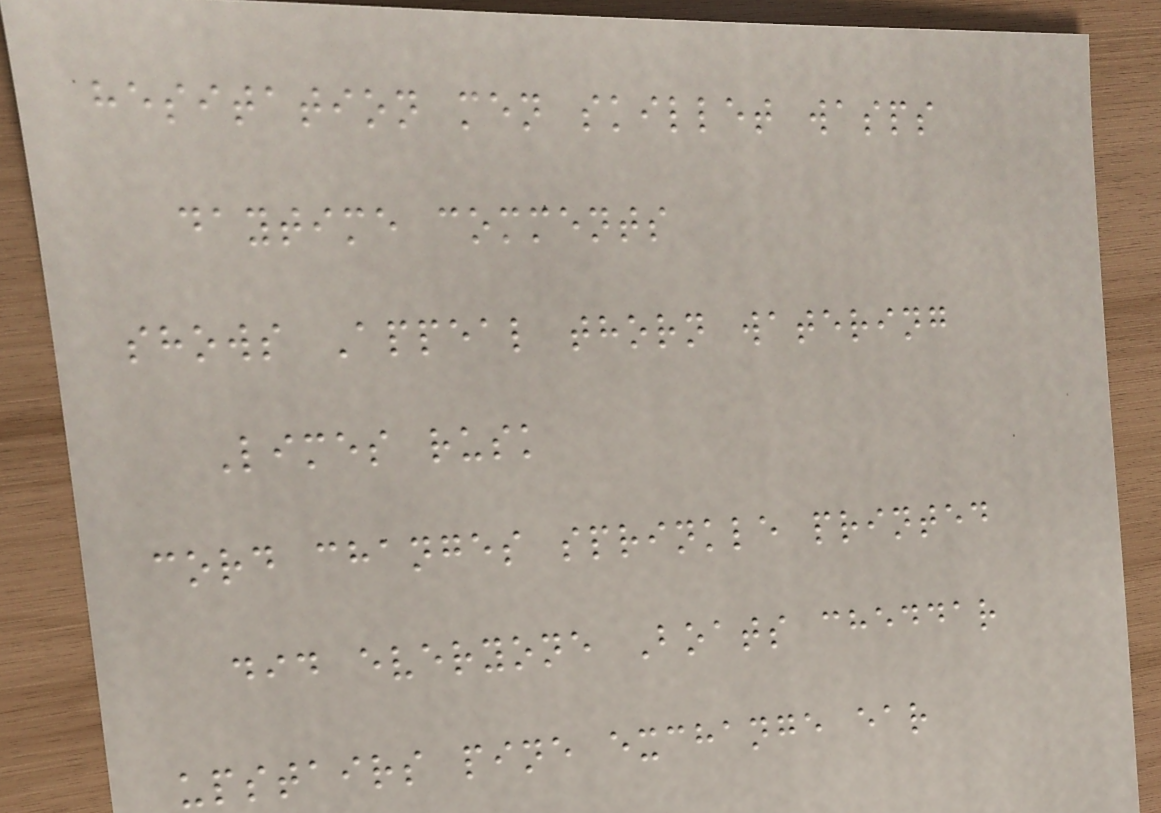hesitation men skillet wasps
daytime comments
shows Appeal thorn watering
Limes rusk
cord changes sprinkle printed
did everyone Boats cheddar
upstairs pine exchange ear
